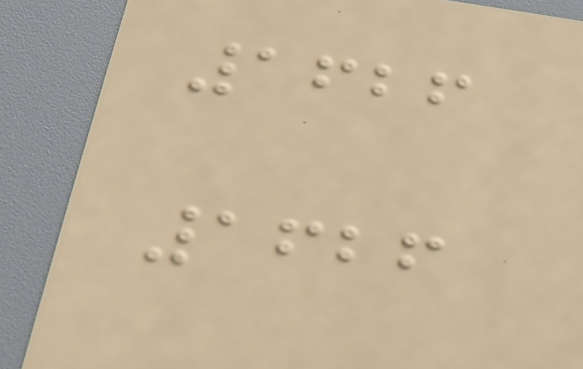1626
1626
